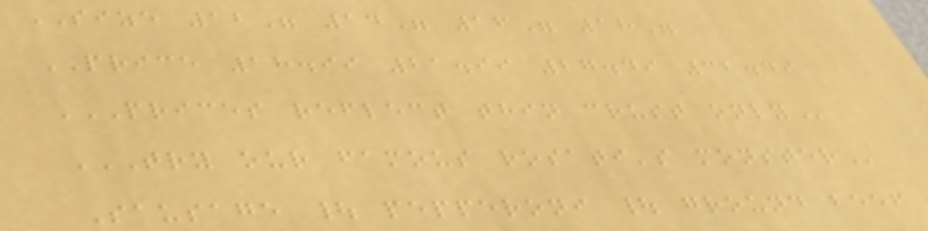SIZE 12" 14" 16" 18"
PRICE 18.99 21.99 27.49 32.49
PRICES REFLECT THIN CRUST ONLY
TRY OUR FAMOUS ROSATI'S MONSTER
Sausage | pepperoni | ground beef
